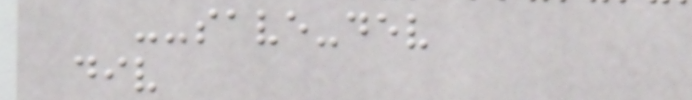--save-dev
div
